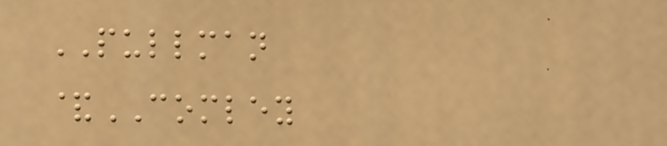PULLMAN
&COMLEY
